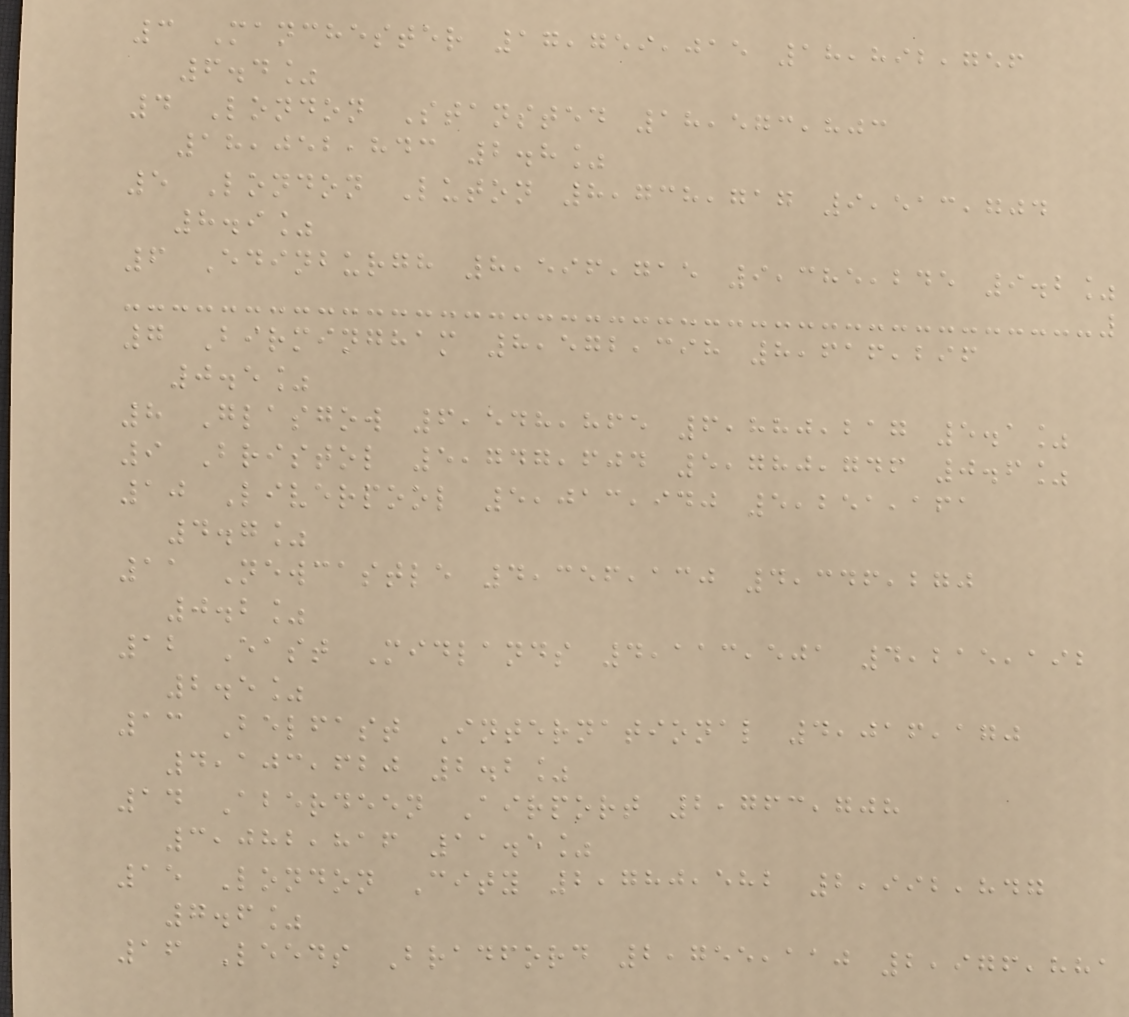3 Manchester 17,759,015 18,892,756
6.4%
4 London Stansted 18,573,803
18,052,843 2.8%
5 London Luton 8,738,717 9,513,704
8.9%
6 Edinburgh 8,596,715 9,385,245 9.2%
7 Birmingham 8,572,398 8,616,296
0.5%
8 Glasgow 6,548,865 6,880,217 5.1%
9 Bristol 5,747,604 5,780,746 0.6%
10 Liverpool 5,013,940 5,251,161
4.7%
11 Newcastle 4,356,130 4,346,270
0.2%
12 East Midlands 4,113,501 4,215,192
2.5%
13 Belfast International 4,016,170
4,103,620 2.2%
14 Aberdeen Airport 2,763,708
3,082,816 11.5%
15 London City 2,780,582 2,992,847
7.6%
16 Leeds Bradford 2,755,110 2,976,881
